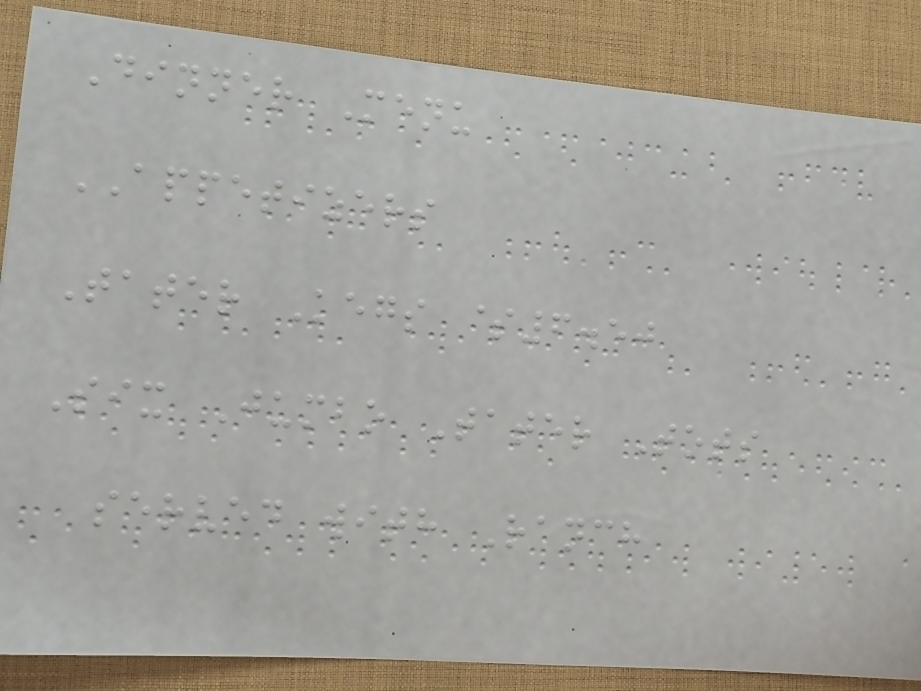Dinner Menu
APPETIZERS
Tater Kegs $6.50
Six Jumbo Tater Tots
served with Ranch
